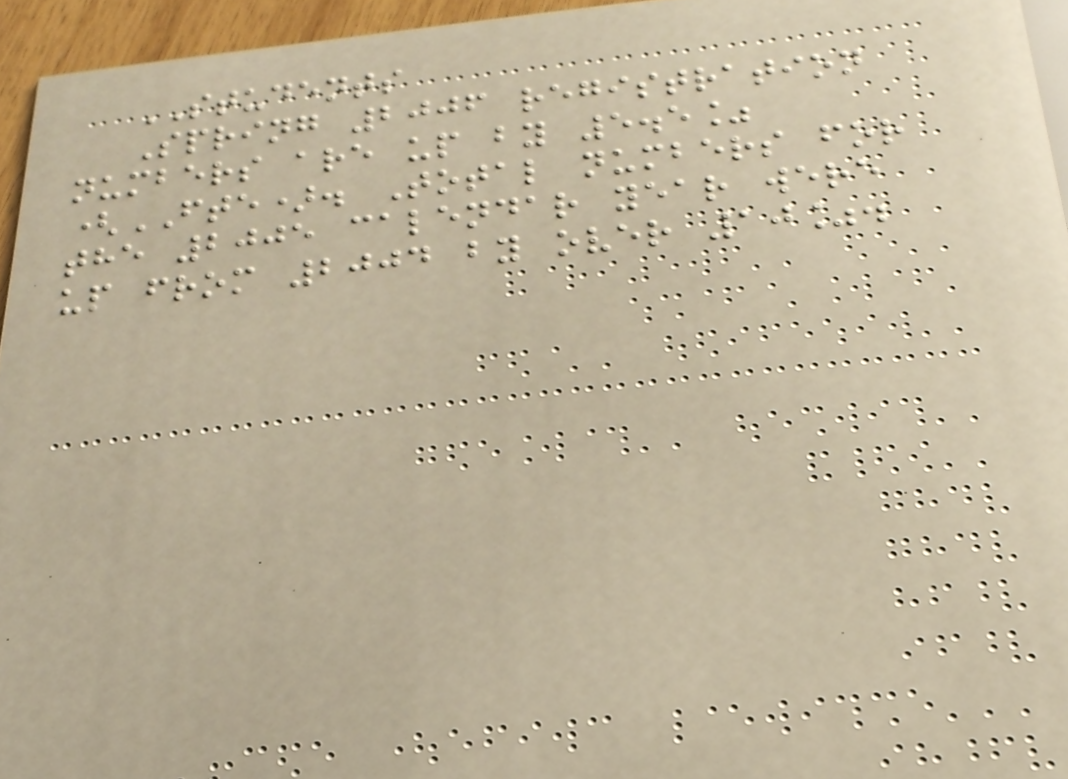STUDENTS
Spring 2006 registration
numbers are up by 5.5%
(FTE). Total numbers for
the 2005 calendar year were
up from 2004 by over 10%.
